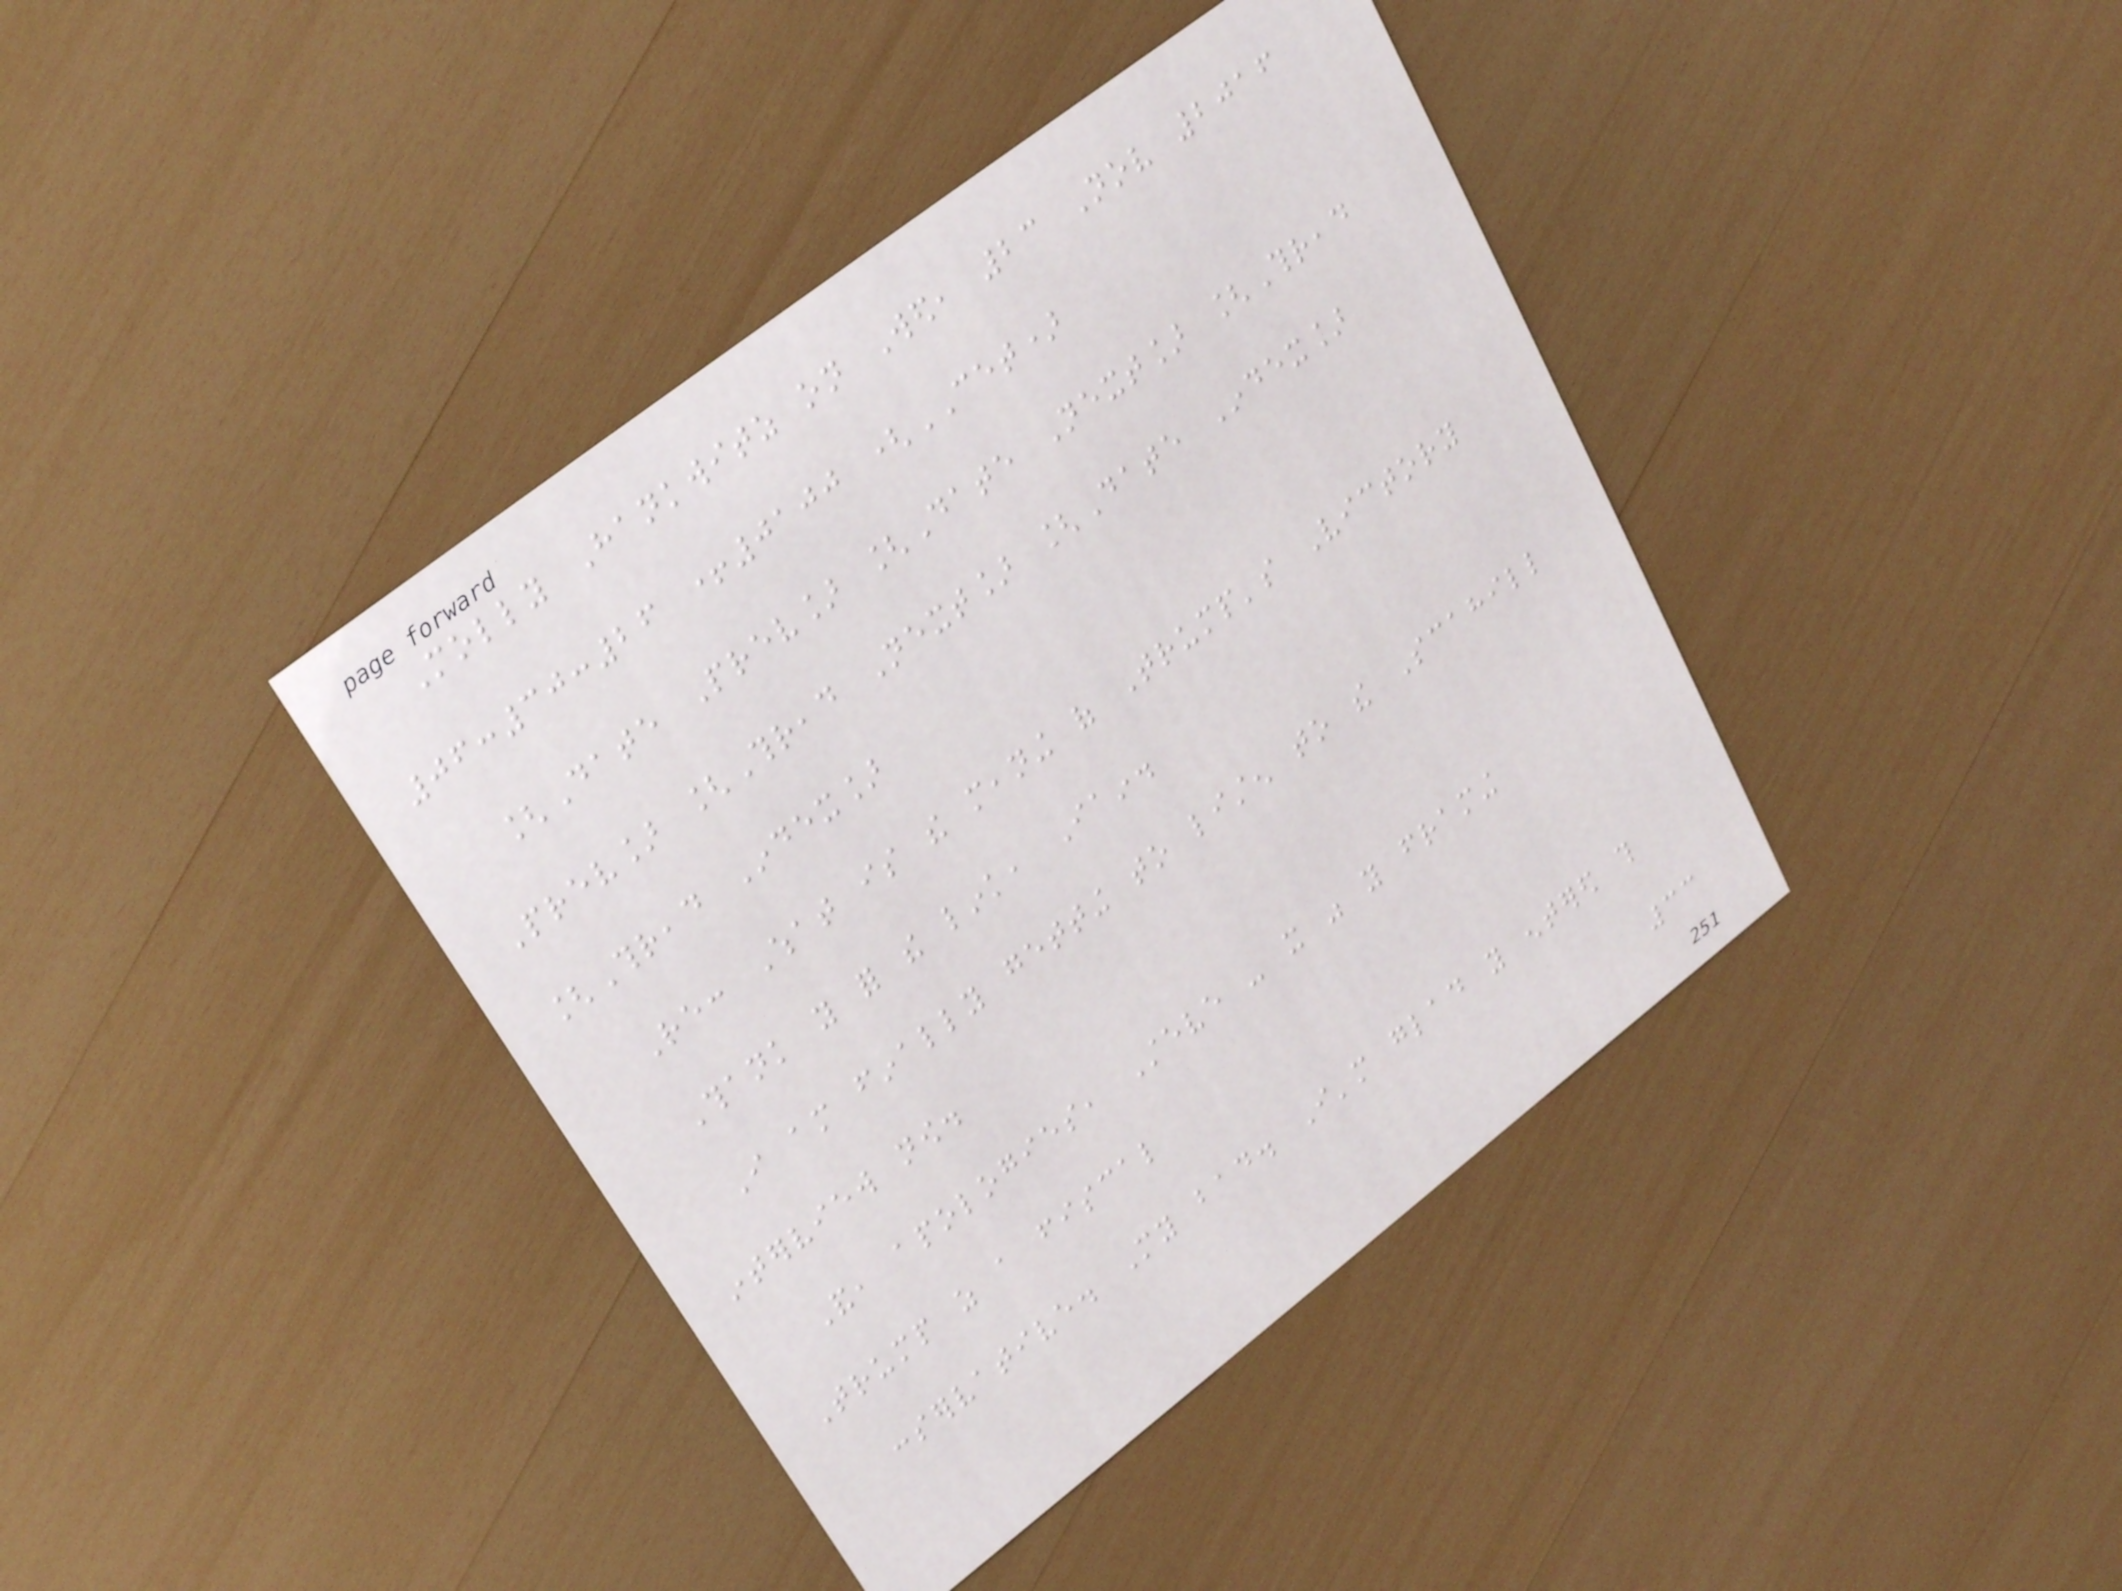Molly Hankwitz on Wed, 23 Nov 2016
06:30:26 +0100 (CET)
[Date Prev] [Date Next] [Thread
Prev] [Thread Next] [Date Index]
[Thread Index]
Re: What is the meaning of Trump's Victory
Thank you for the link, Iain.
I am finally getting to listen to the Scahill
interview now.
And, apologies, Steve - it was you framing
Trump as a fiscal
conservative. My bad. I'm glad you entered this
33
